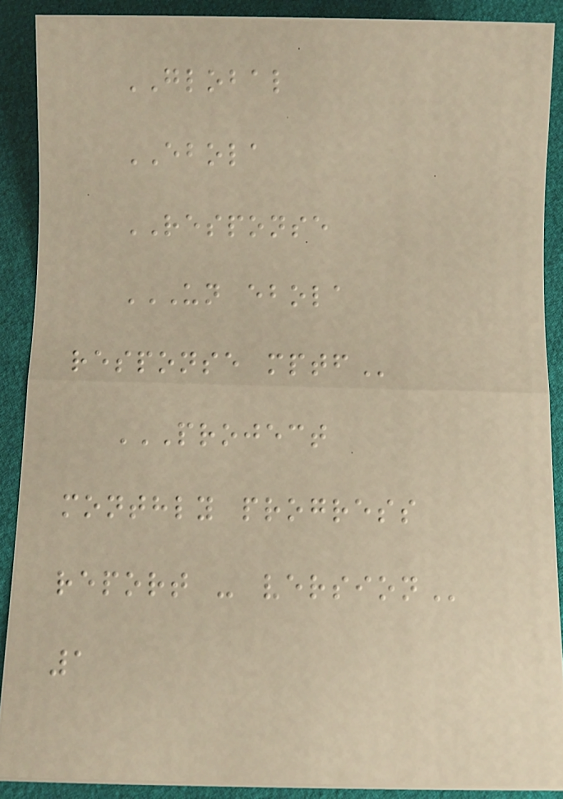GLOBAL
EBOLA
RESPONSE
UN EBOLA
RESPONSE MPTF
PROJECT
MONTHLY PROGRESS
REPORT - VERSION
1
